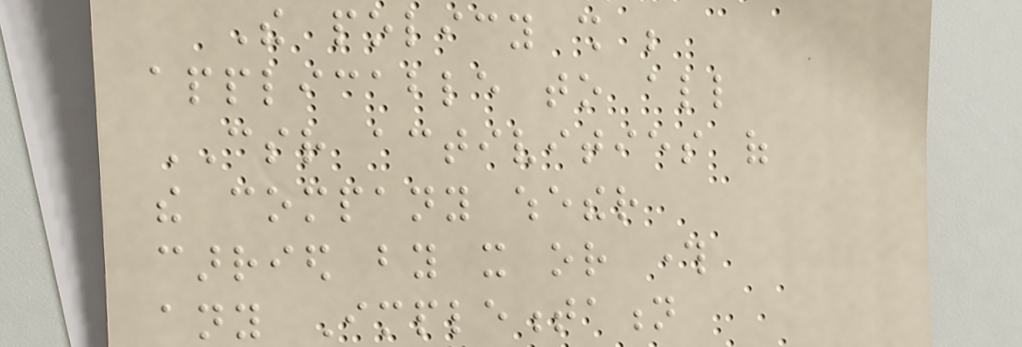The policy shall be
applicable to all
CSR activities of
the company whether
carried by it or through
any Implementation
